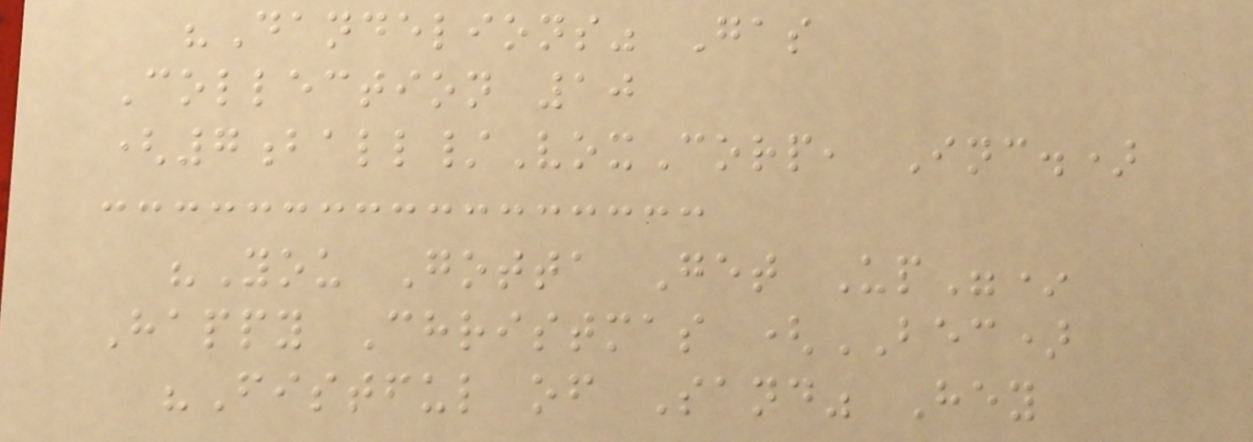"Dandelions" Gas
Collection 10
(7ball/VoxCorp, Inc.)
"You Gotta Get Up"*
Happy Christmas (BEC)
"Fistful of Sand" Hey
